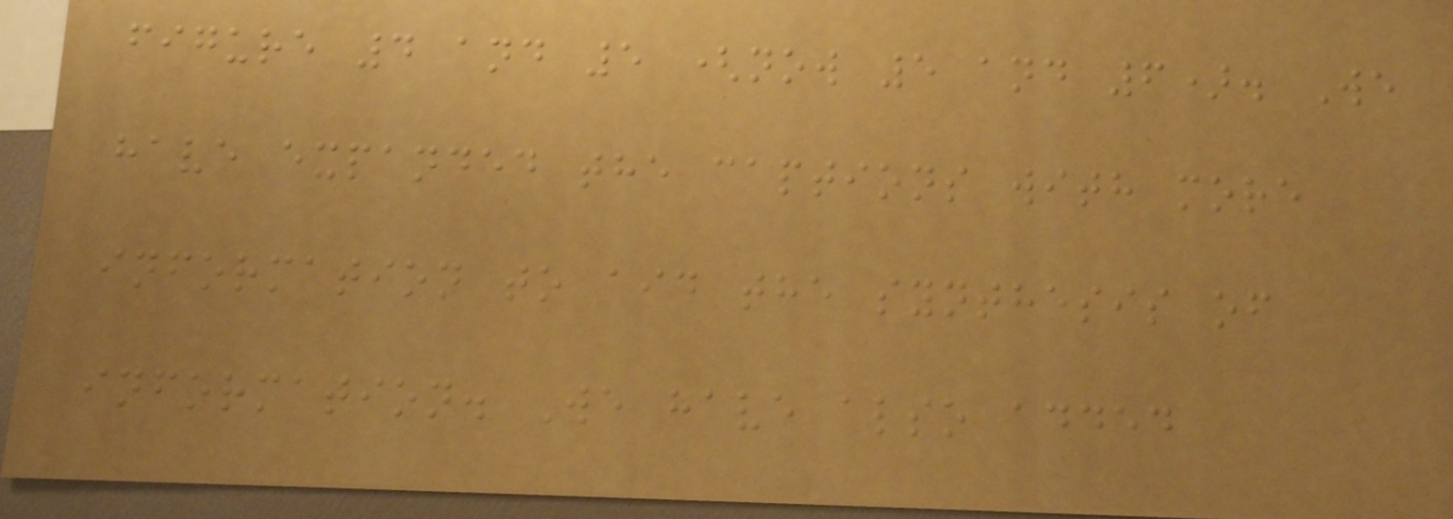figure 4 and 5 (now 5 and 6). We
have expanded the captions with more
information to aid the synthesis of
information. We have also added
